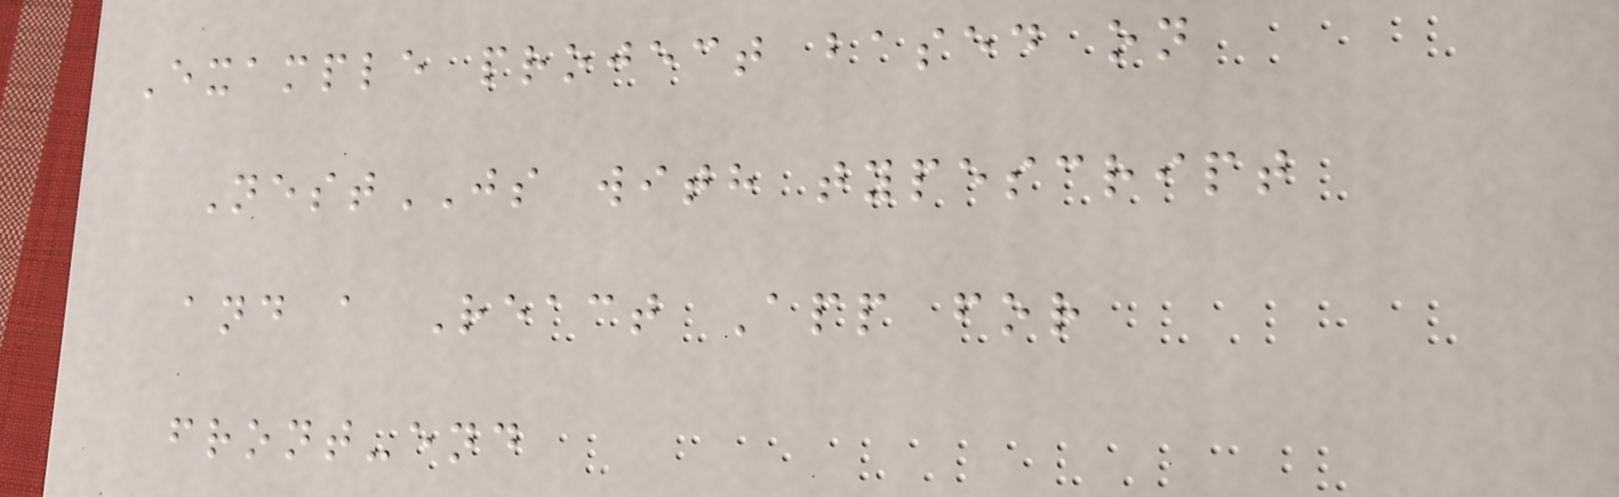Example project based on
NestJS with typescript
and a React App for
front-end
